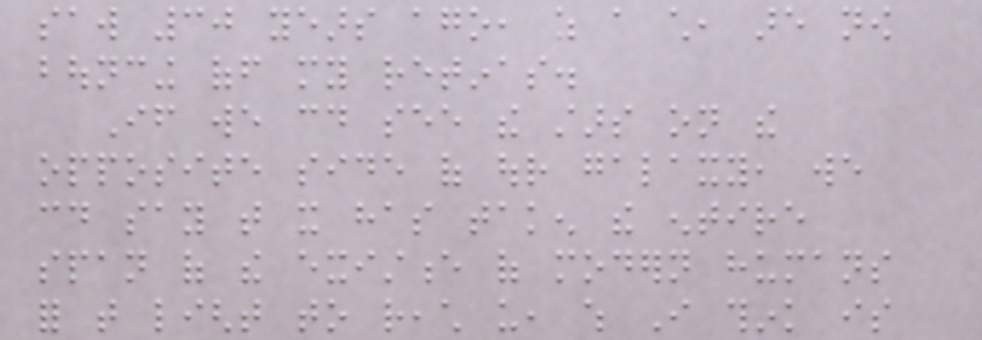saw 30 years ago, as a child, are now
bouncing off my retinas.
If we could see the stars on the
opposite side of our galaxy, we
could say that it has taken the entire
span of the existence of modern humans
for that light to reach us, which I think is
